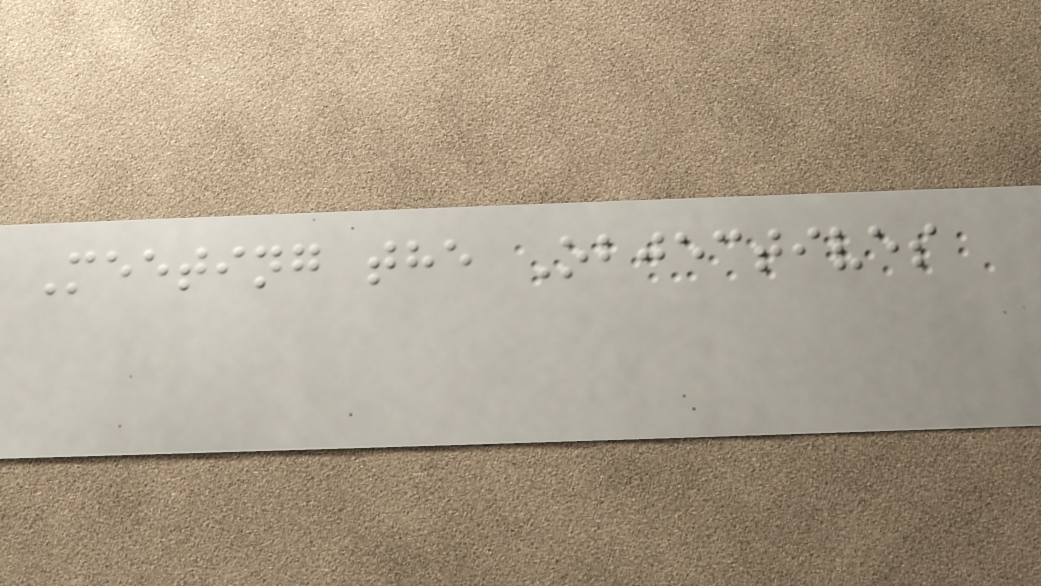Meeting the Objectives
